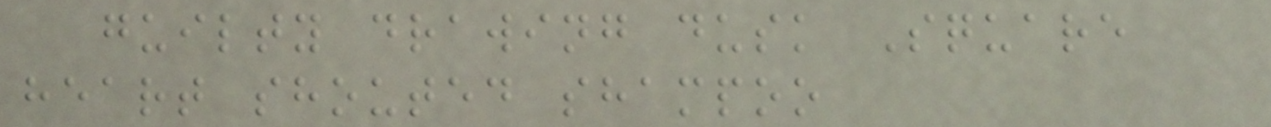guilty drawing dusk Square
heart shouted shampoo
